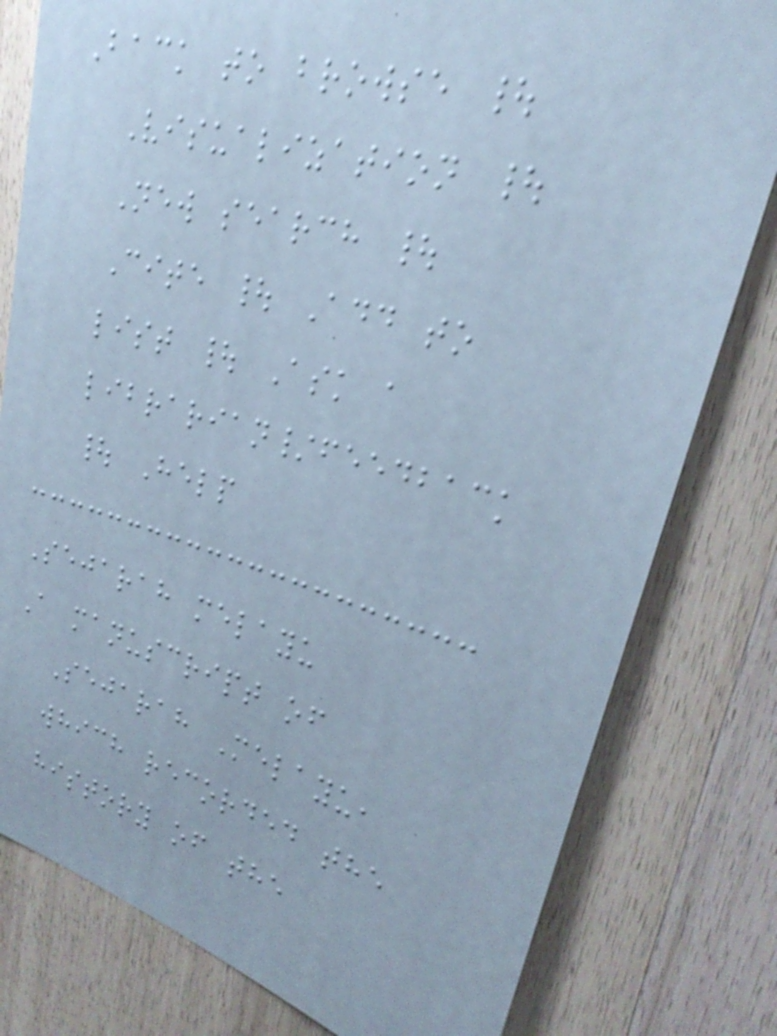Back to browse |
Visualization |
New search |
Cite | Add to
list | Ask a
librarian/feedback
| Help
Sejarah melayu
A manuscript of
Sejarah Melayu,
which recorded the
history of the
